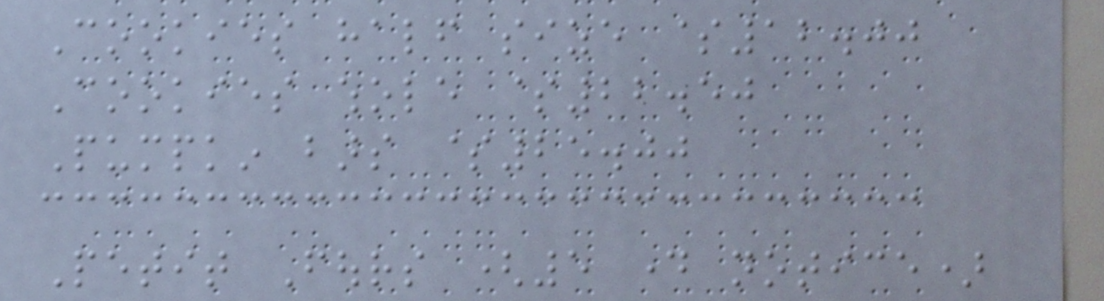Cookies half size $12.00
Cookies whole $22.50
Pumpkin bars $25.00
Petit Fours (5 day notice)
